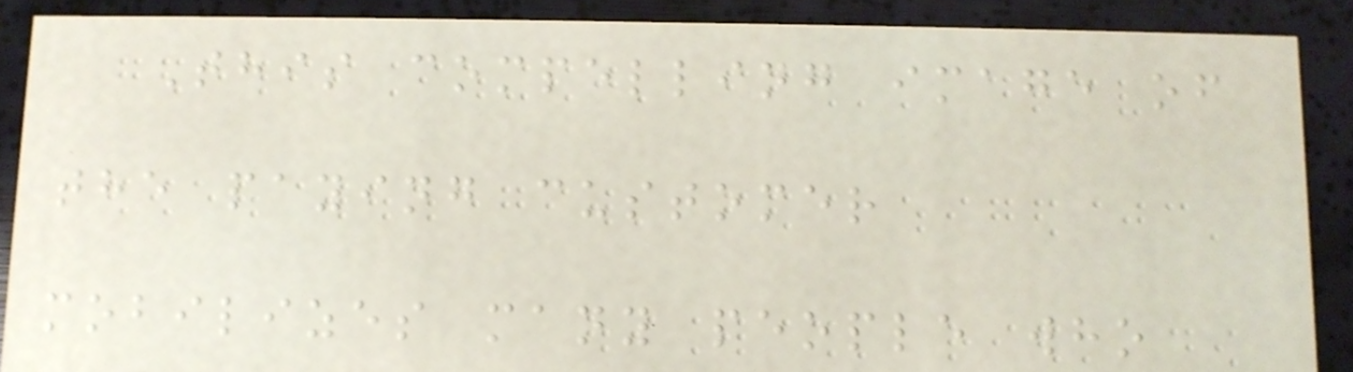This compelling image of
the paying customer
mobilizes many people who
